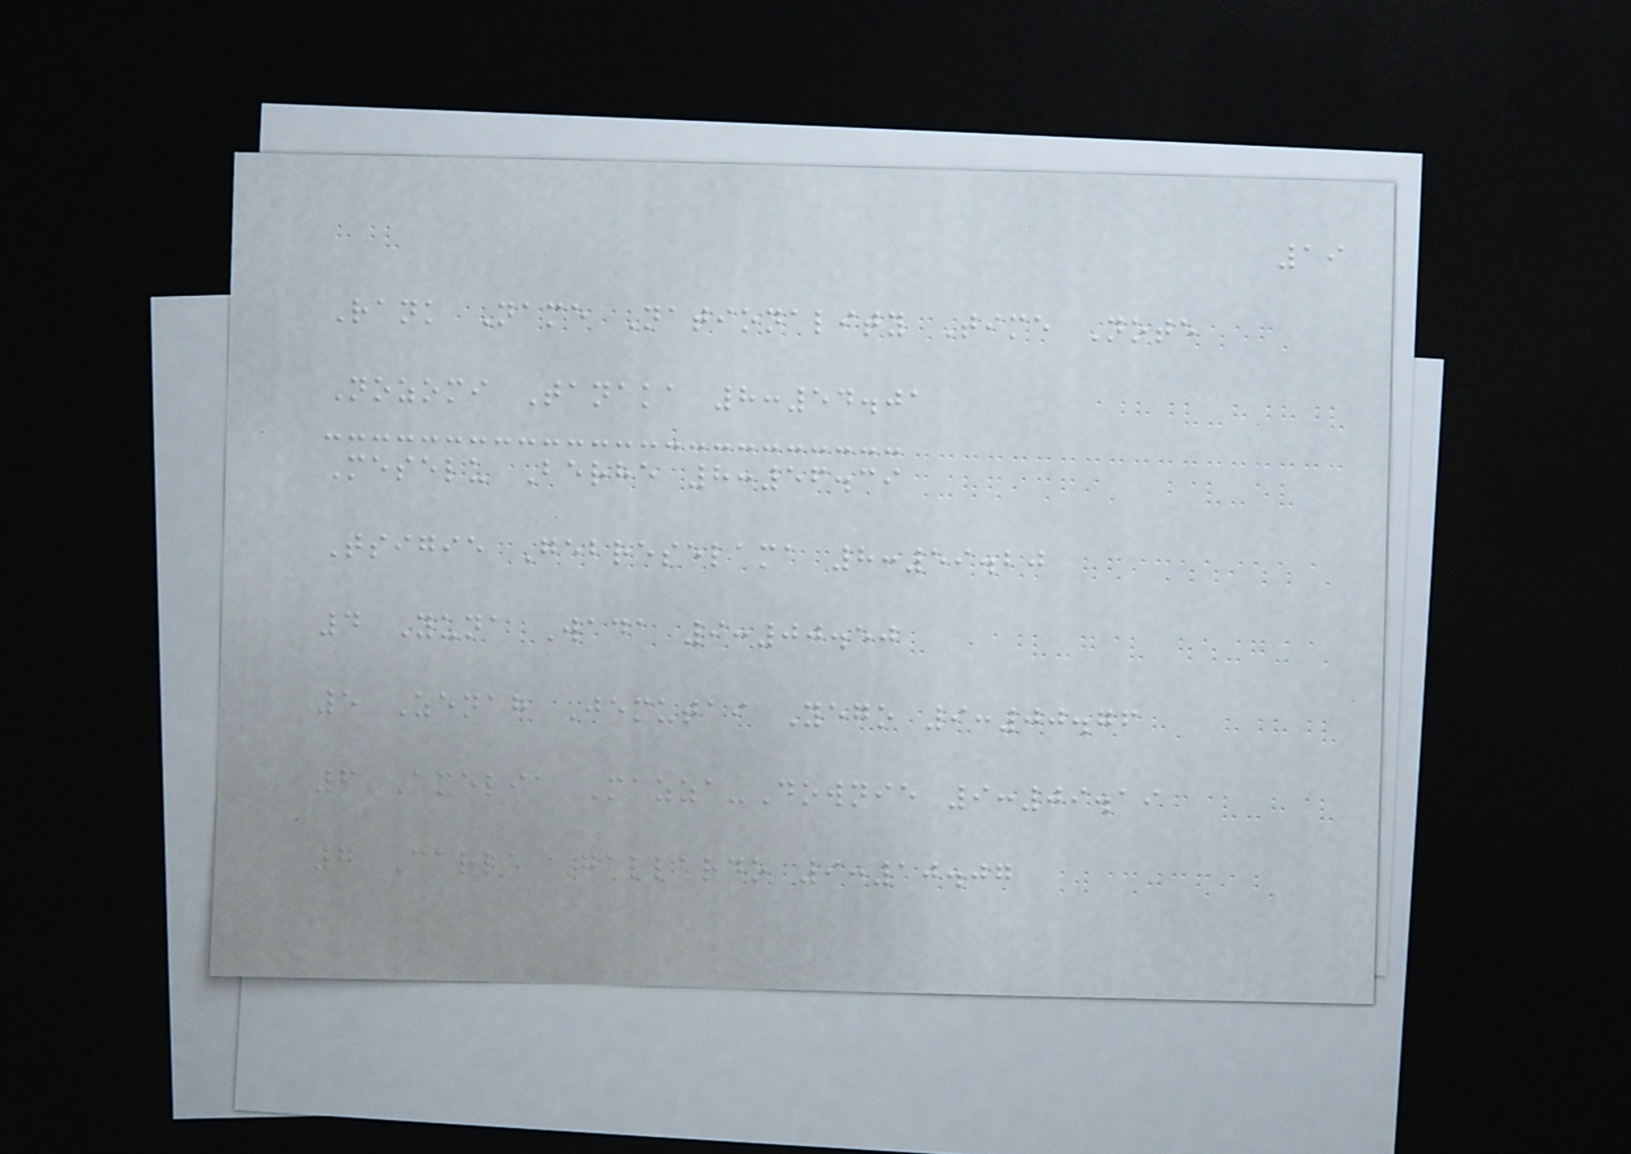19
Rank Name Nationality Time Note
Nozomi Tanaka 8:54.01
Meselu Berhe 8:56.39
Tsigie Gebreselama 8:59.20
4 Yuna Wada 9:00.50
5 Zenah Jemutai Yego 9:00.76
6 Amelia Mazza-Downie 9:09.19
7 Carla Gallardo 9:10.07
